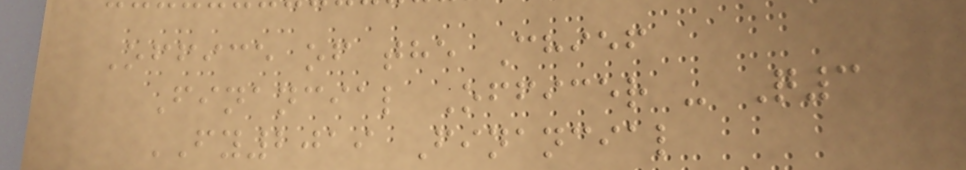Office of the Chief
Financial Officer - Q3
FY2019 Financial
